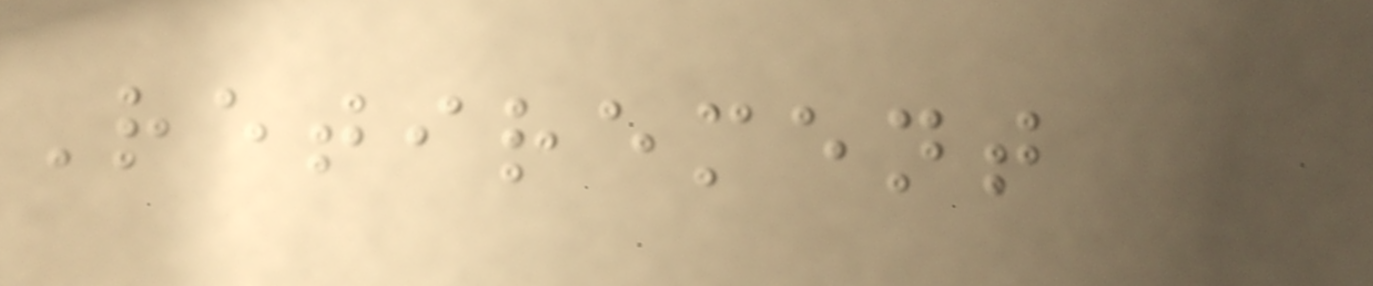Retirement
